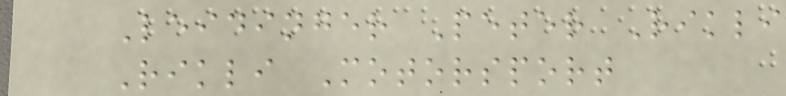Leidinger Peter Rikli
Rikli Motorsport
